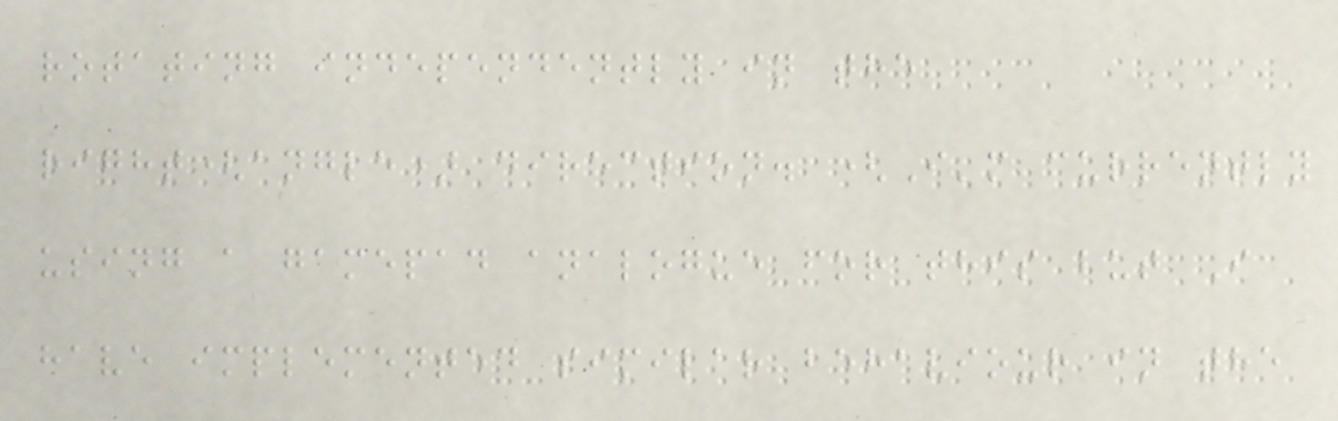rotating independently in the
right(angle) direction. (I'm currently
using a gamepad analogue for this but I
have implemented similar behaviour in the
